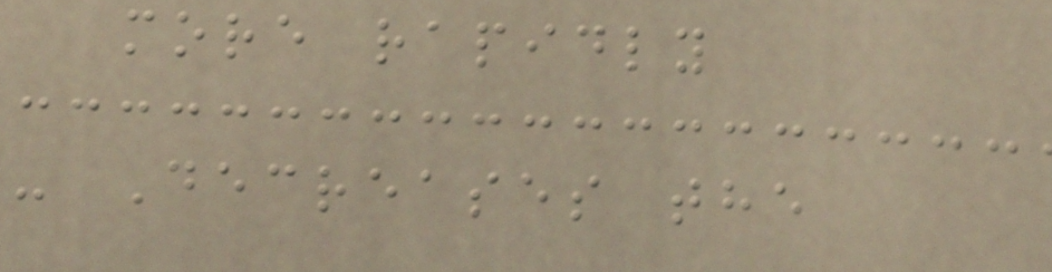more rapidly
- Decreases the
